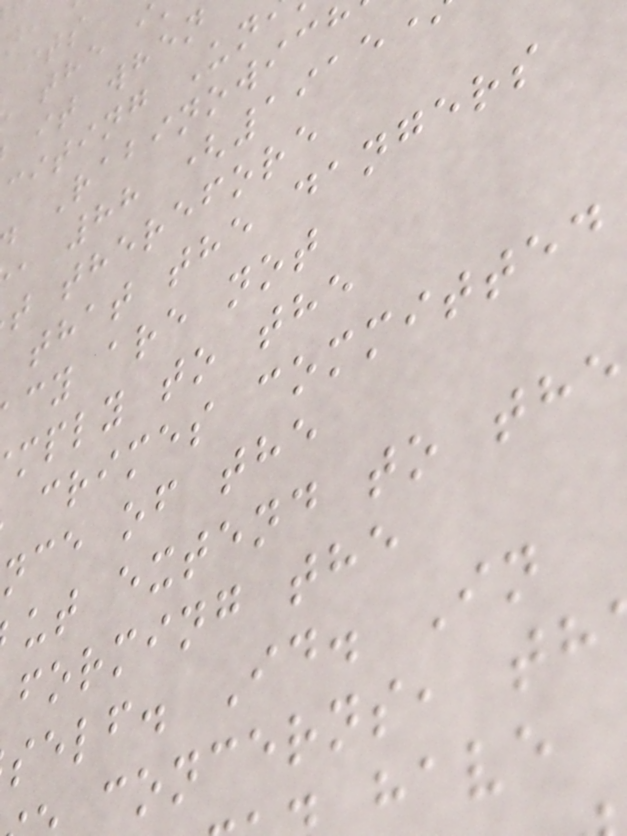citing Un
Rabinowic
, 88 (1915
t therefore
that the dangers
cy are not
mply to the
crimes committed
nce of the
ut extend to the
forming the
self. Id. In
concerns, th
